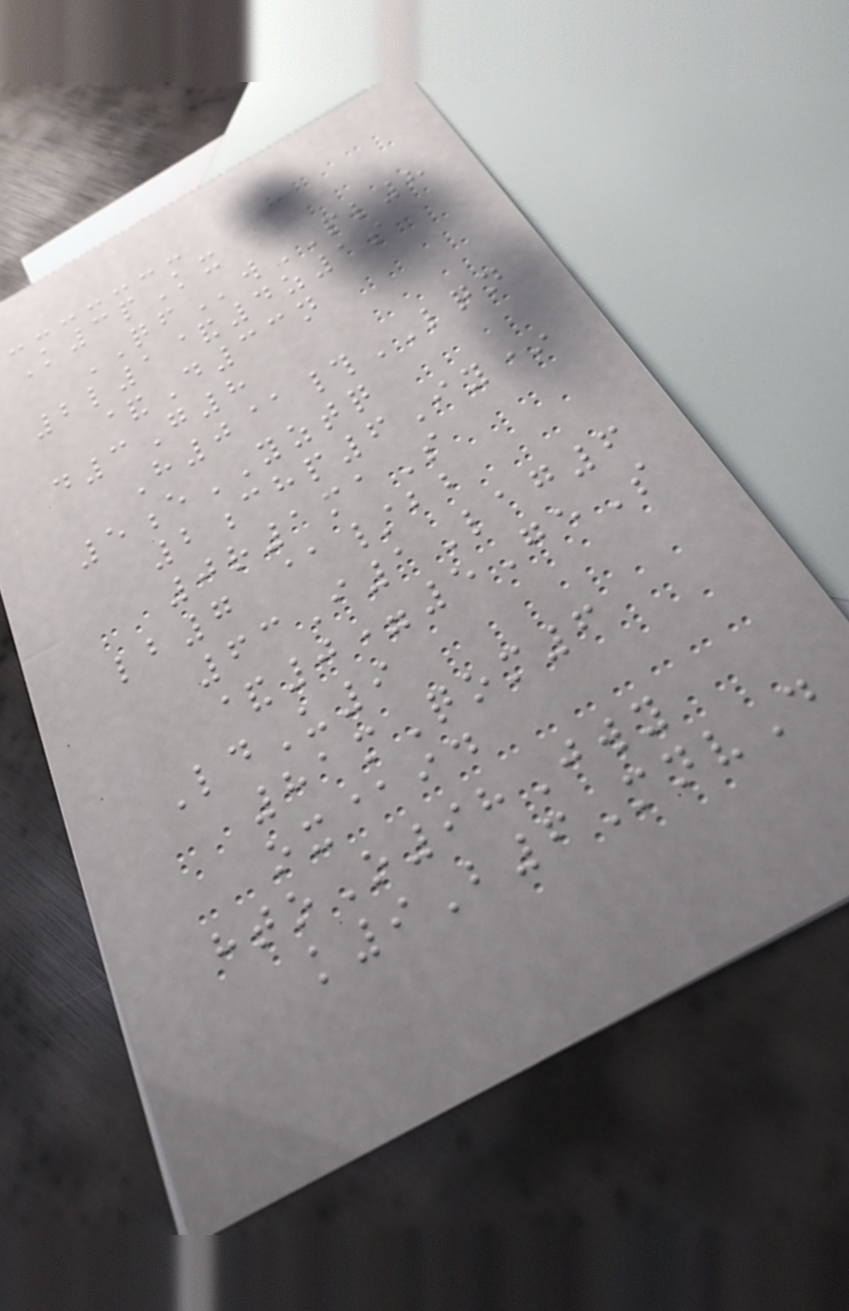K3pKx
QFwPL8
2l1&4z1s
&D33n
d3G8
H0@#LQN
5eYZTQ
2chp6Iy*
0r1maS
lb7 @/bb
63I1Lag6
&0=5GeS
LdU9
81mQom6
ox@id
htoO98Jwy
k9B6MnvD
